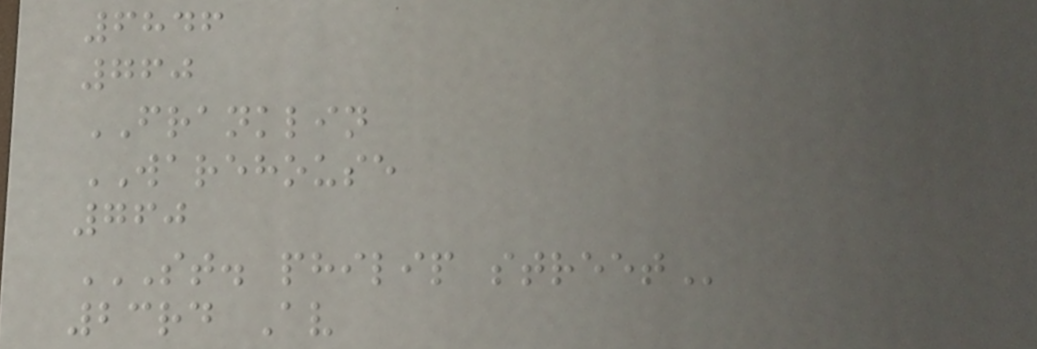6846
760
FRANKLIN
WAREHOUSE
760
ST. PHILIP STREET
23rd Av
